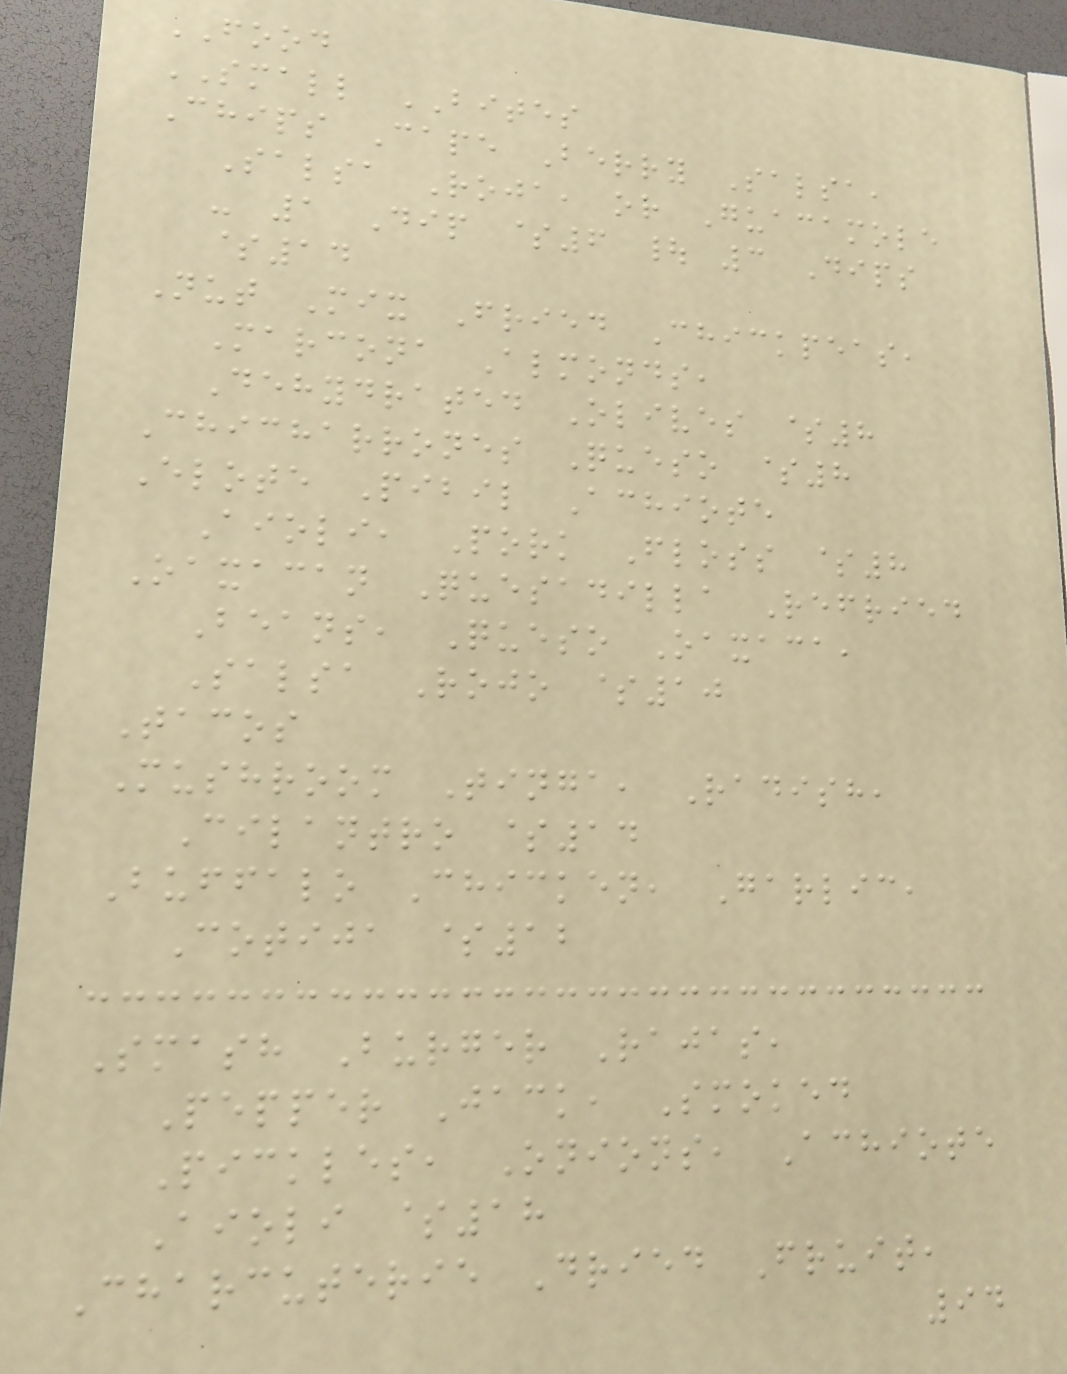FOOD
SMALL BITES
Chips Cape Berry Salsa,
Salsa Roja, or Guacamole
- 1 Dip $6 | 3 Dips
$14
Nut Mix Fried Chickpeas,
Marcona Almonds,
Dehydrated Olives $8
Chicharrones Queso $8
Elote Pibil Achiote
Aioli, Pork Floss $8
Oaxacan Quesadilla Refried
Beans, Queso Oaxaca,
Salsa Rojo $10
Tacos
Mushroom Tinga, Radish,
Cilantro $14
Buffalo Chicken, Garlic,
Cotija $12
Smash Burger Rajas,
Pepper Jack, Smoked
Pickles, Onions, Achiote
Aioli $18
Charcuterie Dried Fruit,
94
